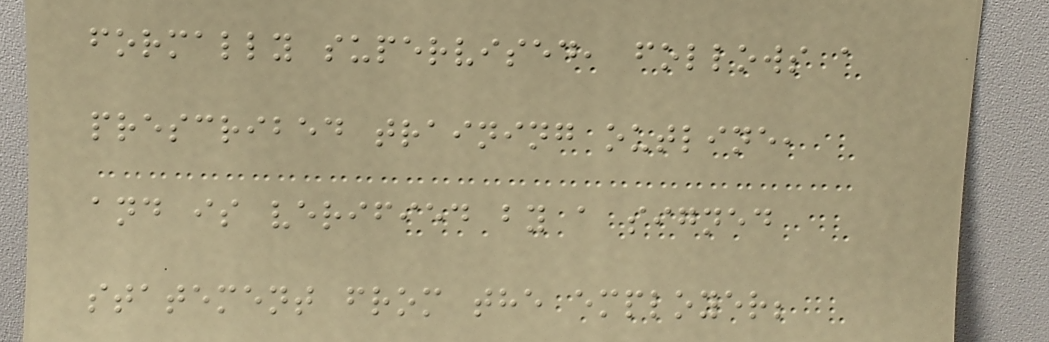formally supervised, follows a
prescribed training outline,
and is verified by a signed
statement from the employer;
